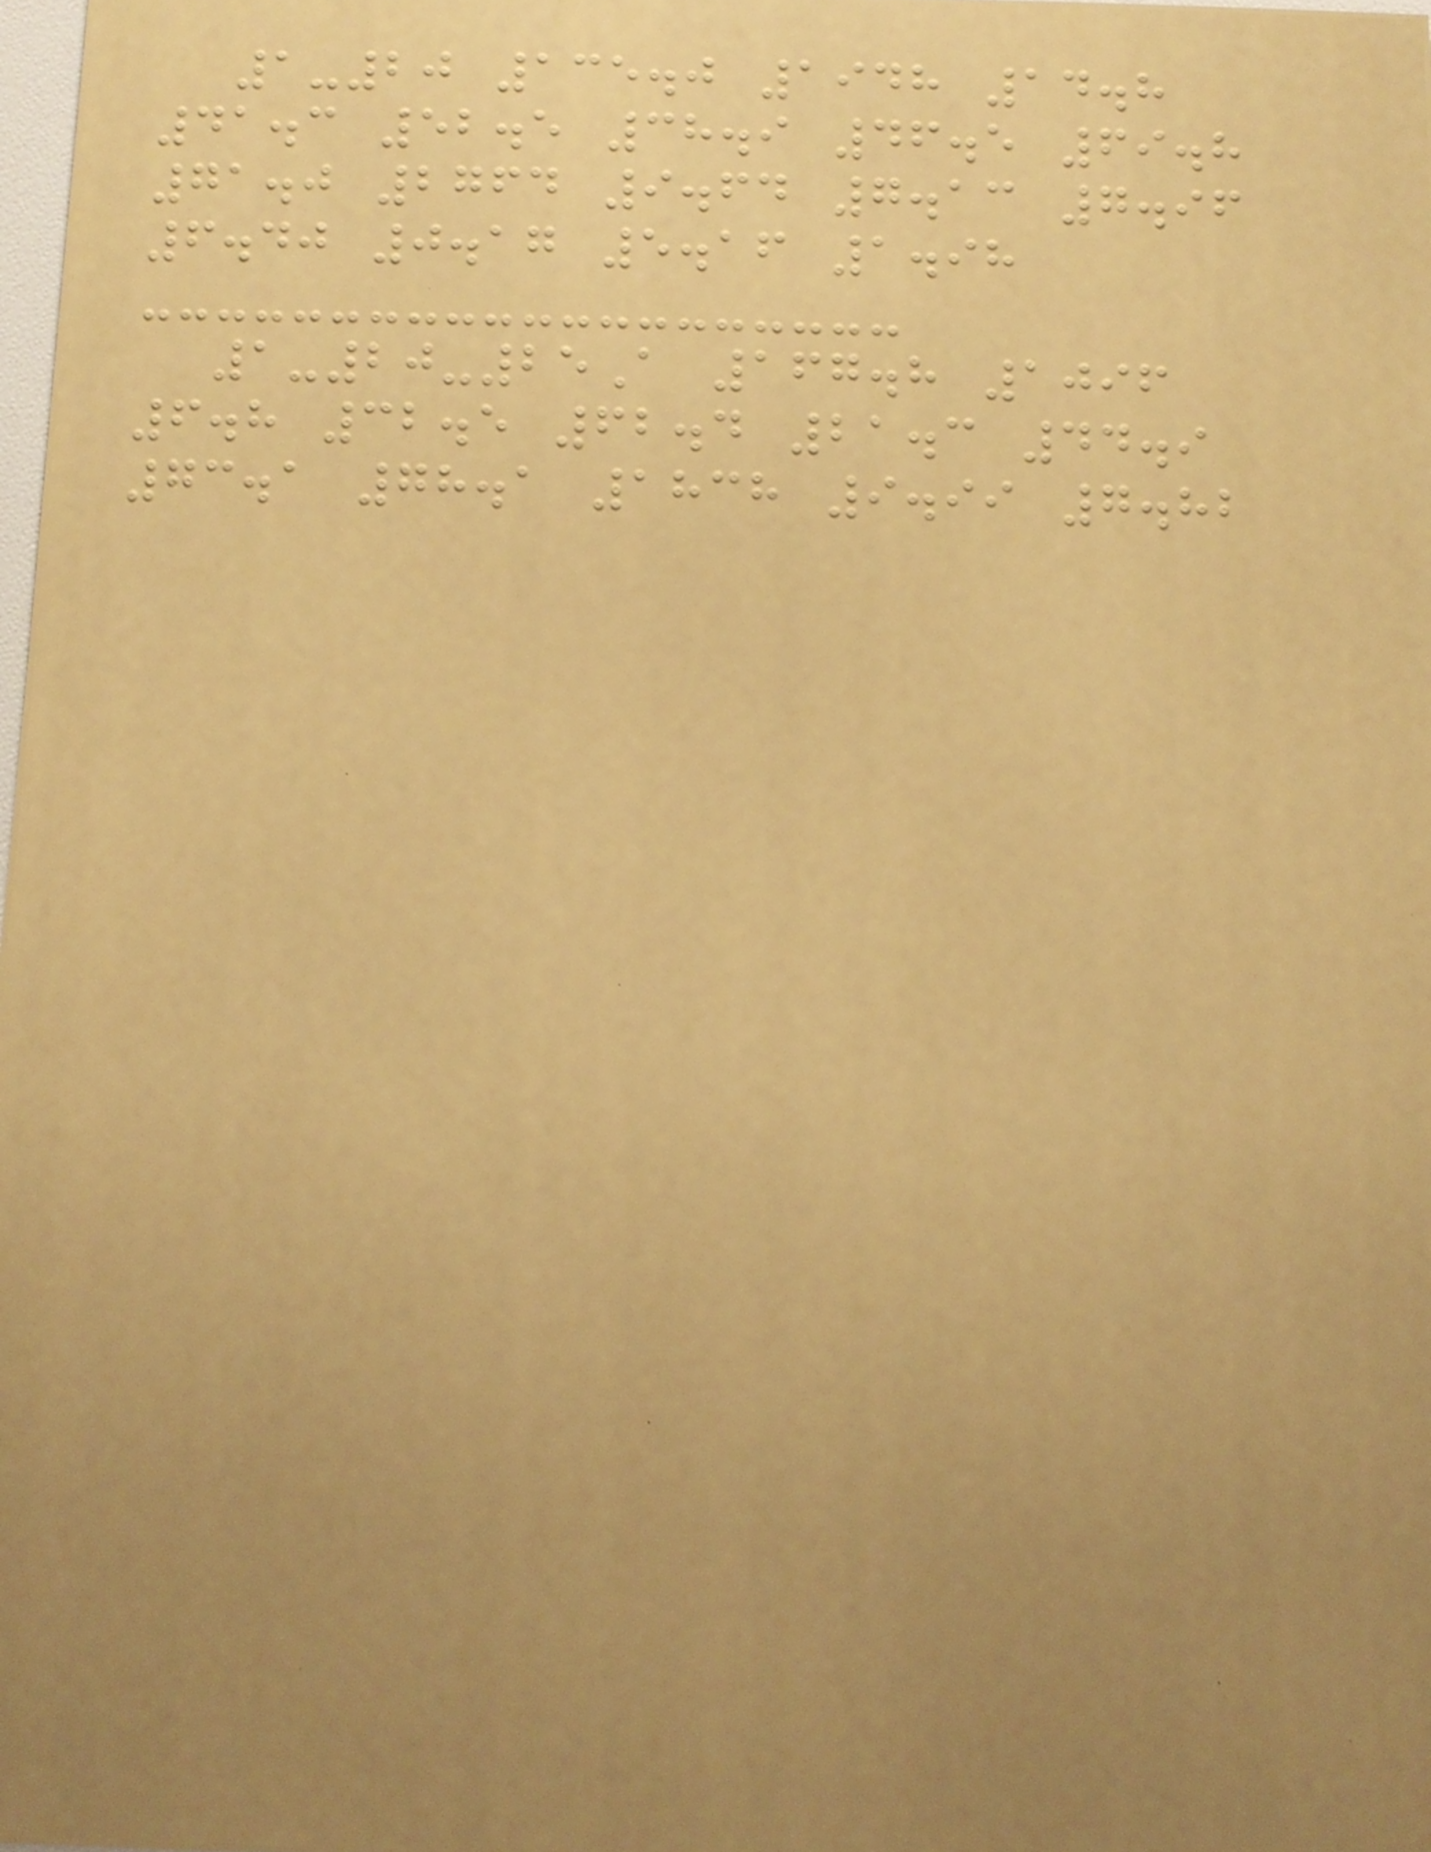1-20 135.0 1948 14.8
41.3 52.5 38.9 46.5 69.8
71.0 2764 9.64 7.13 7.96
6.40 0.17 5.16 1.98
1-20-25A 167.8 1096
6.8 32.5 62.4 21.3 44.9
73.1 78.1 1838 9.99 7.82
